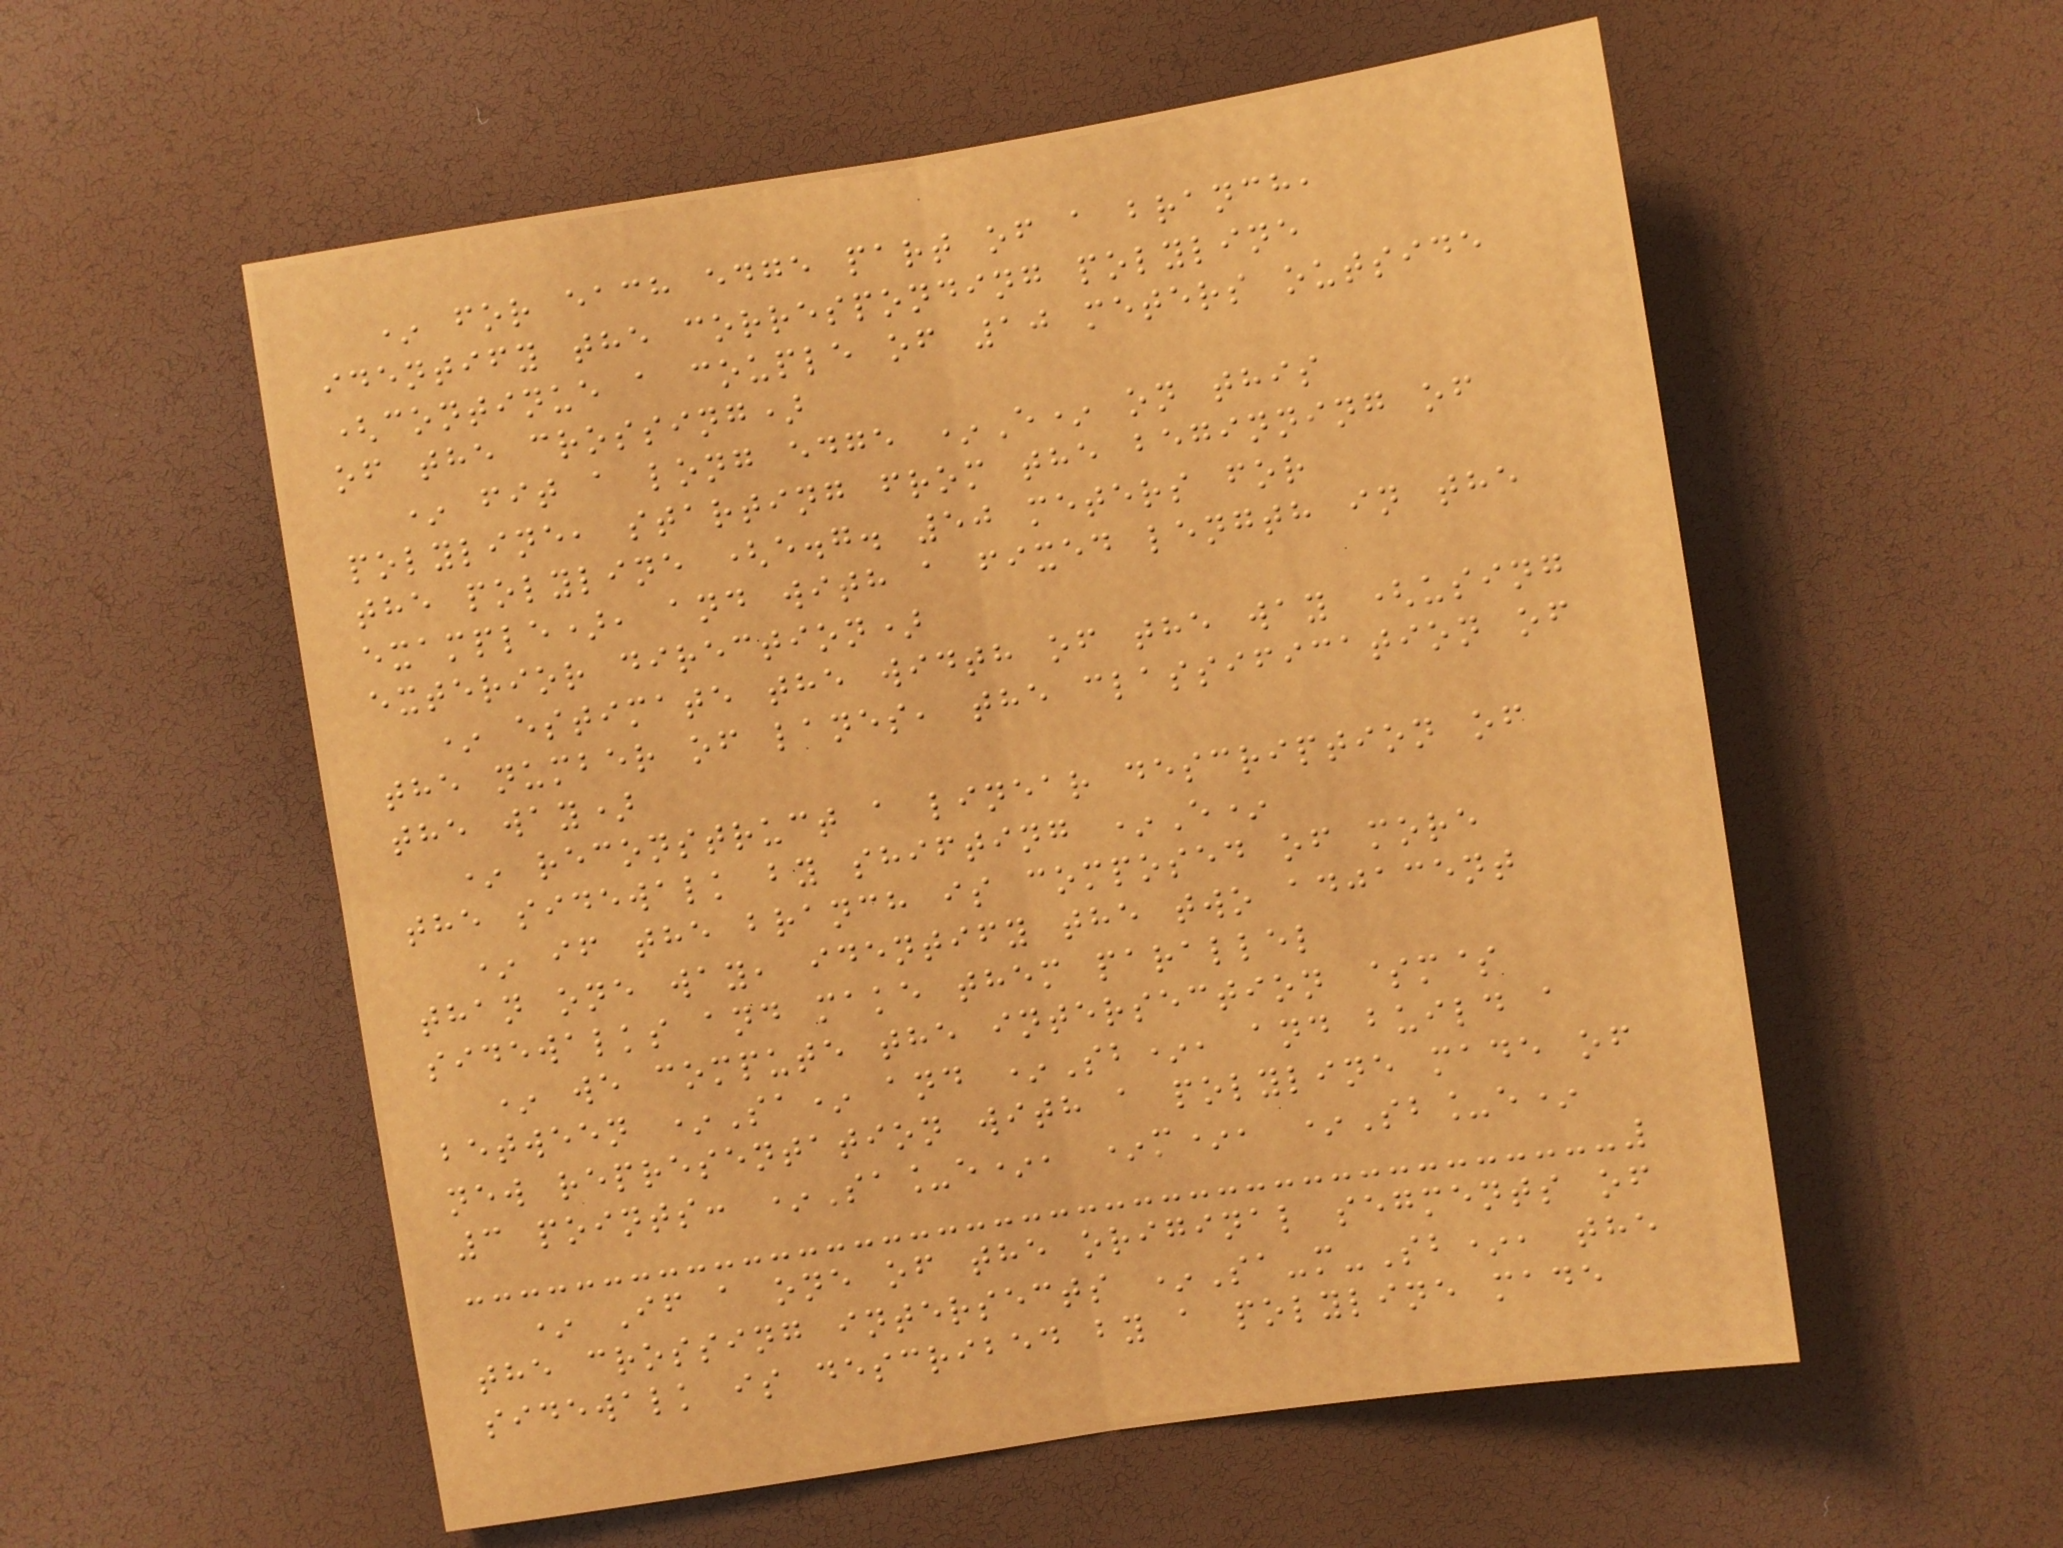* for each edge part of a branch,
identify the corresponding polyline
(continue a couple of 10 meters outside
of the crossing)
* fit a long edge *E* on this
polyline, starting from the beginning of
the polyline (e.g. 50 meters for
example), and with a fixed length in the
exterior direction)
* estimate the width of the way (using
the number of lanes, the classification of
the way)
* reconstruct a linear description of
the sidewalk by shifting *E*
* if the branch is composed of more
than one way, identify the two adjacent
sidewalks and make them parallel
* we compute the intersection $m$
between *Sa* and *Sb*, and build a
new representation with a polyline made of
3 points: *Sa_e*, *m*, *Sb_e*
* If a one of the original segments of
the crossing intersects *Sa-m-Sb*, the
sidewalk is described by a polyline made
